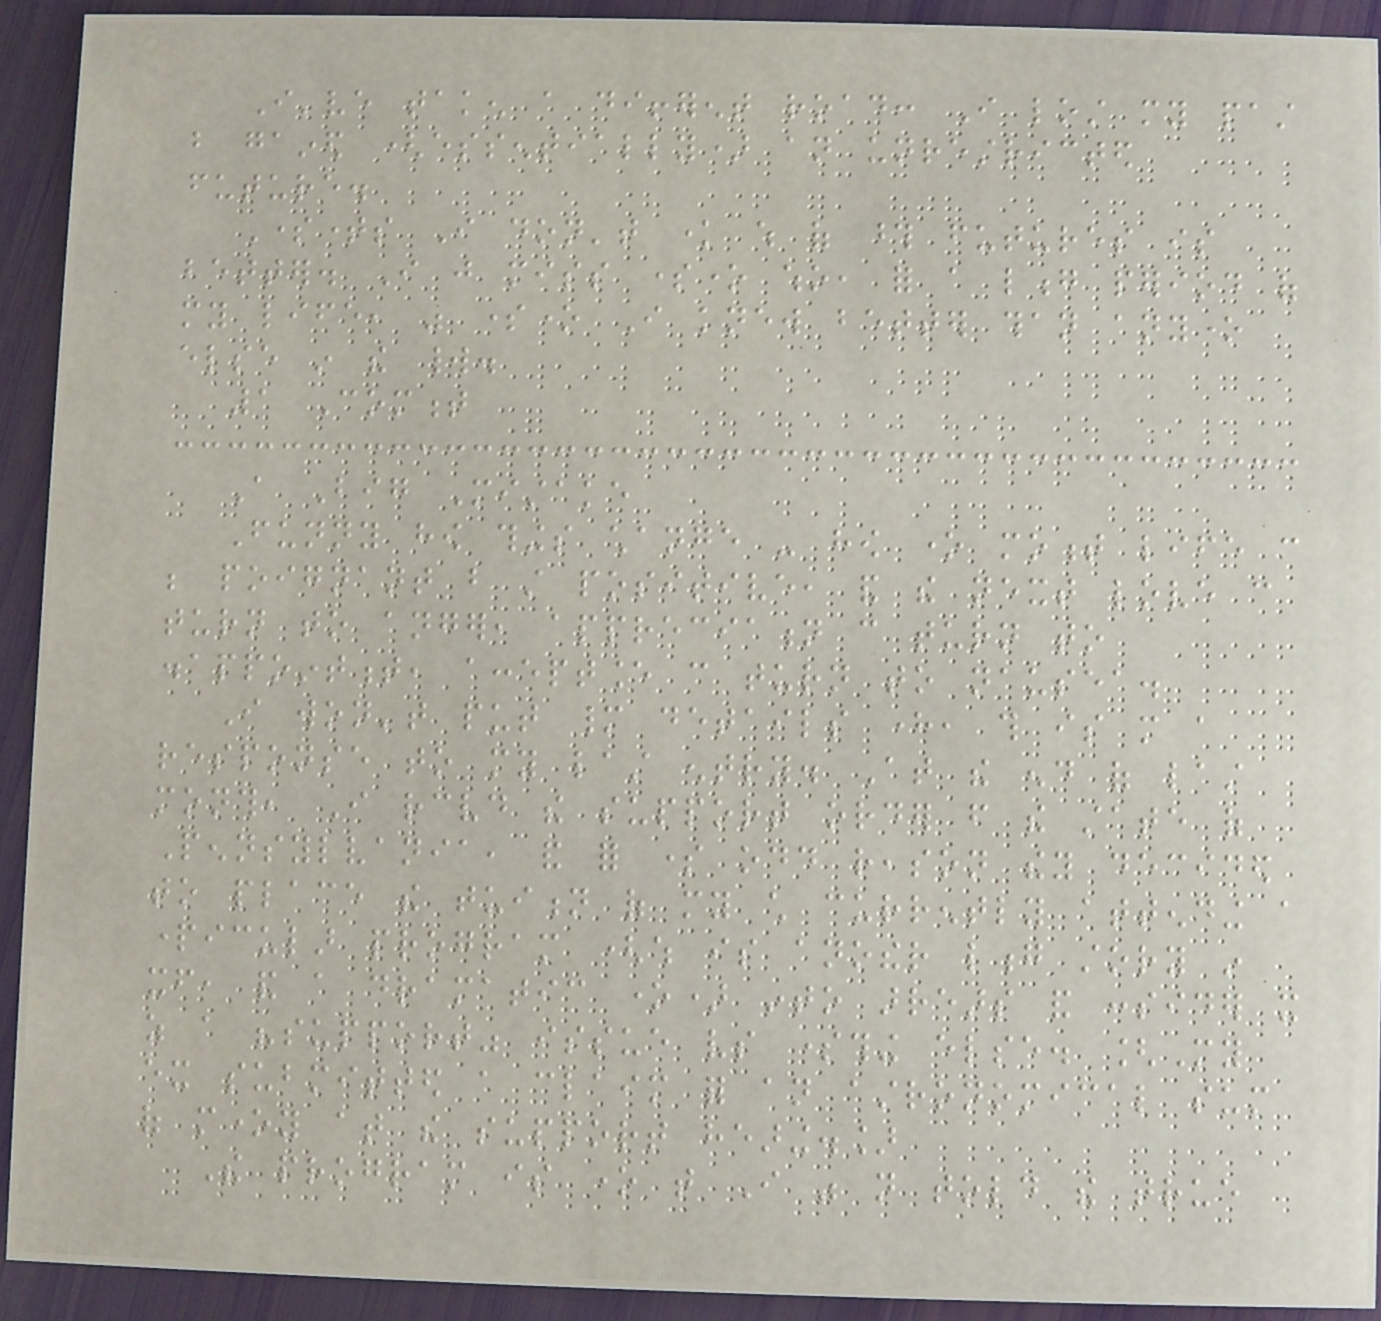I've taken a different road: I lost my past
but gained (essentially) an unrestricted
future.
Sometimes I don't know which of those futures is
better. I just miss someone who, for a long period of
my life, was someone I knew better than anyone
else in the world.
1 Comment
A Big Mistake
Funny how things change - how one moment life can
be poignant but still positive, and the next love can
turn to anger, appreciation can turn to
disappointment, acceptance can turn to nausea.
I won't put many details here, this is more a
response to my last entry. At the end of last
month, I received the support order from the state of
Pennsylvania, and for some odd reason they decided
to place the tuition of my child currently attending a
particular program (which is another long story in
itself, and a dramatic one) into arrears and consider it
as a "support" issue vs something else. [My
ex submitted a claim for an astronomical sum
of money at the support hearing.]
The program is one that I was not told the true
